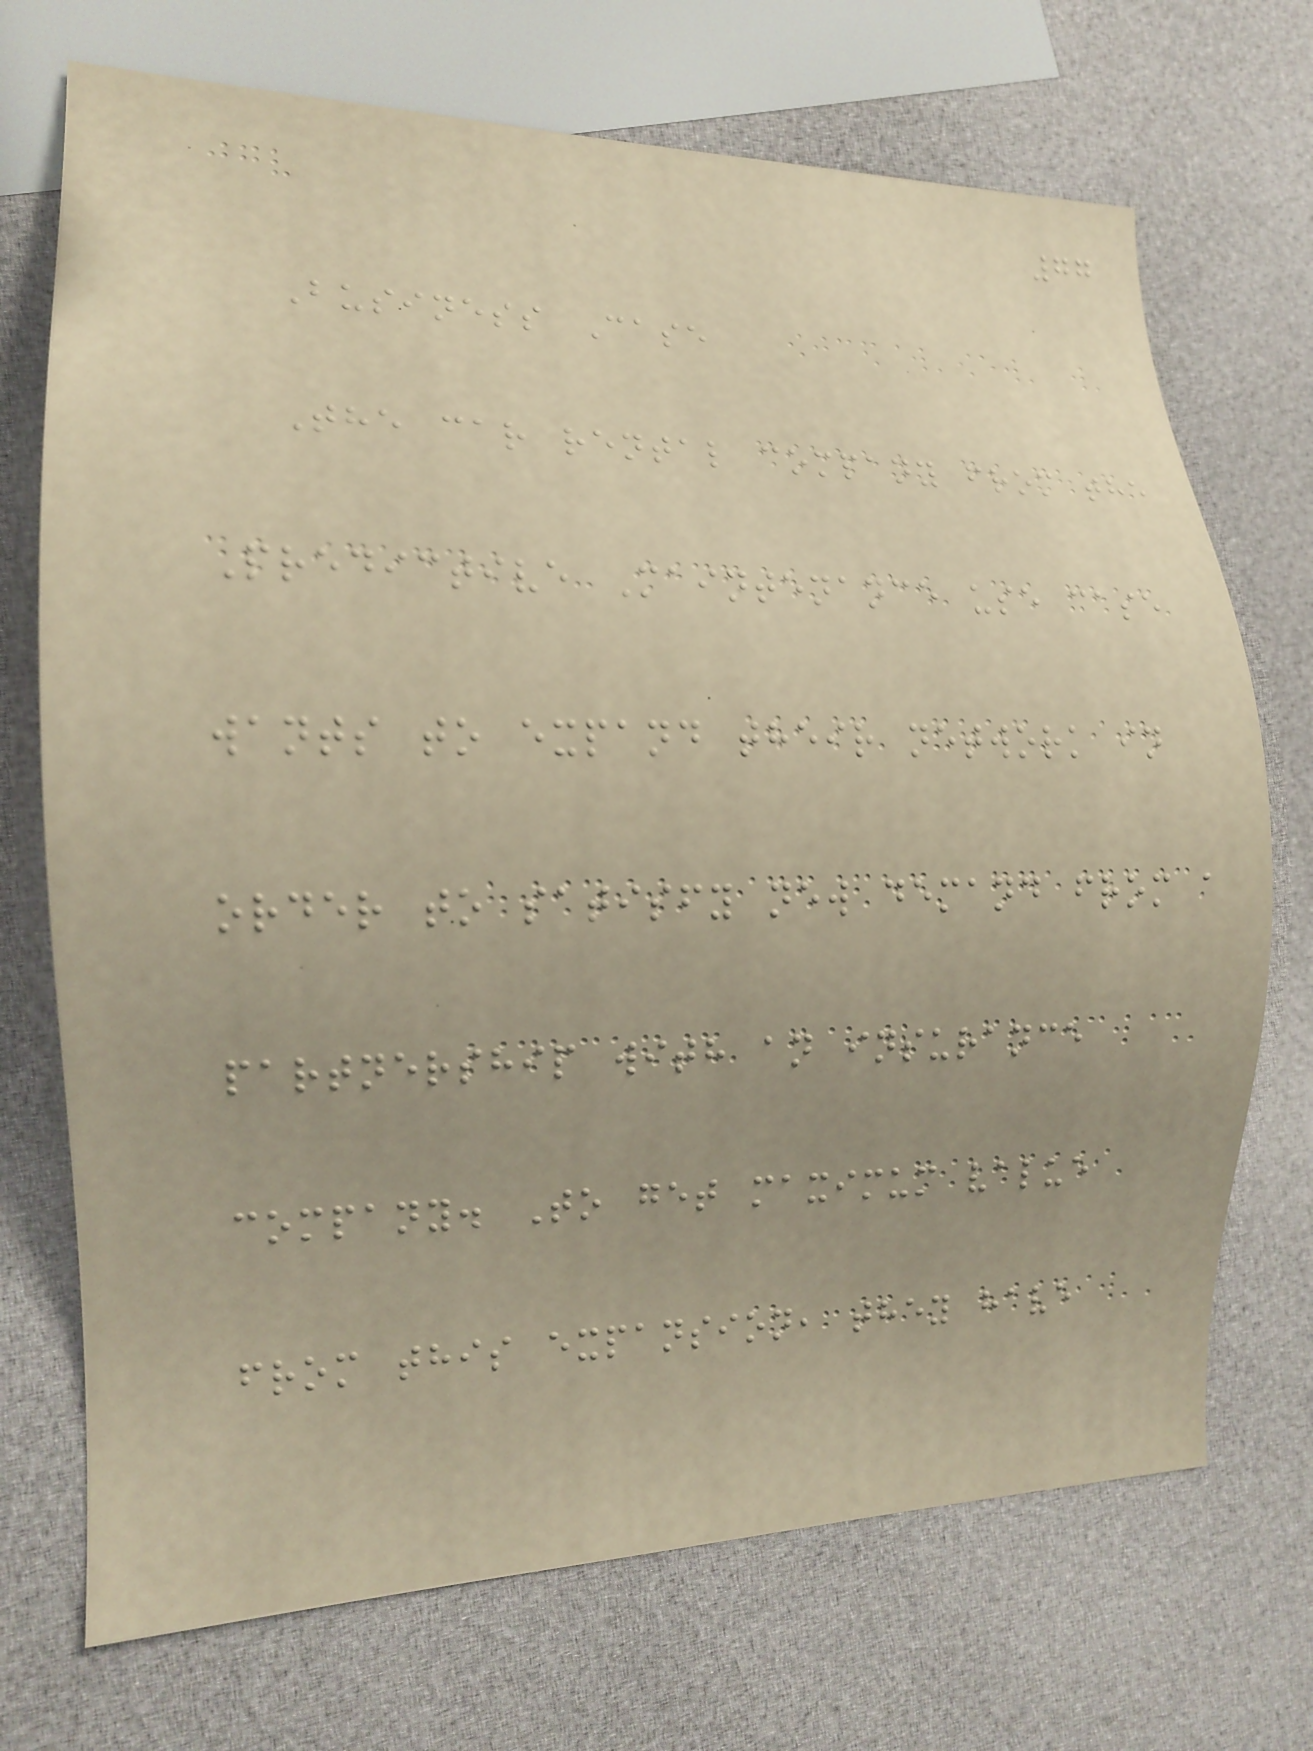77
Business Case
The car rental company from the
Predictive Maintenance use case
wants to expand their network in
order to satisfy new demand from a
partnership with an insurance
company. To get maximum value
from this expansion, they have
